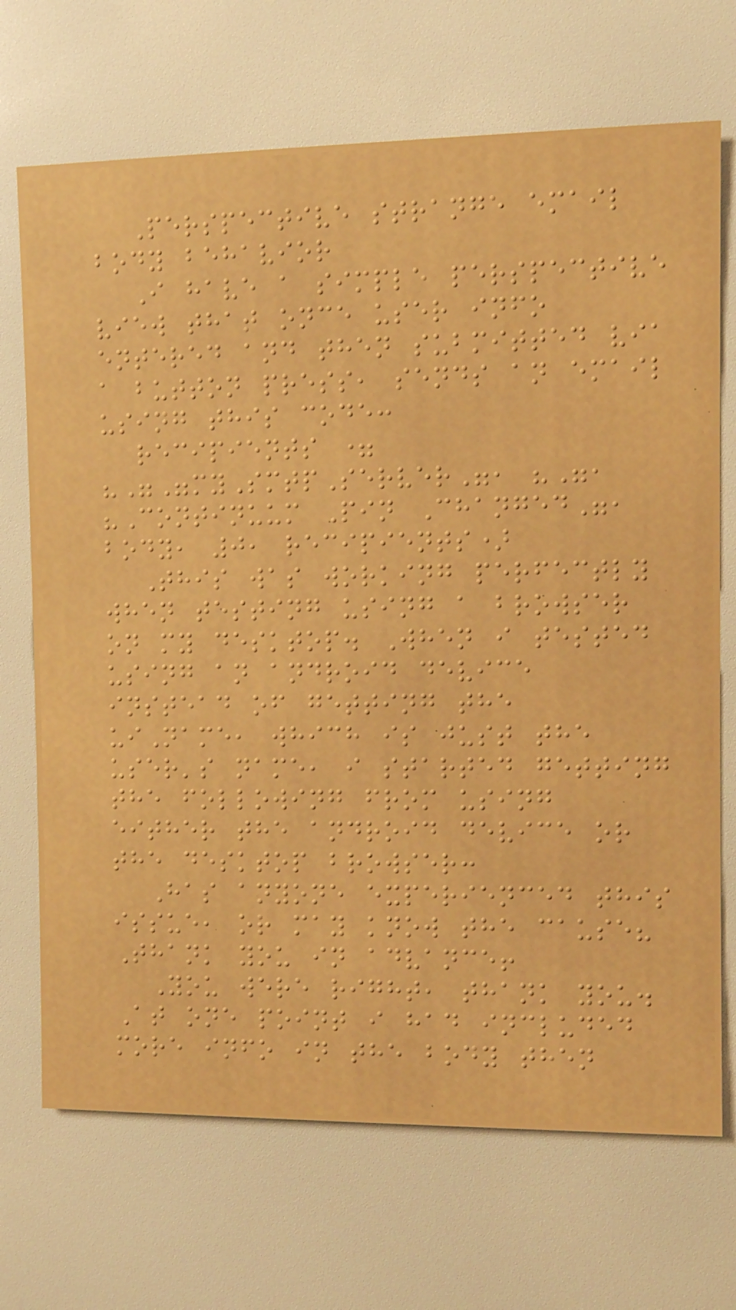Perspective strange email
body behavior
I have a simple perspective
view that once user info
entered and then submitted via
a button press, sends an email
using this code:
recipients =
"""mySmtpServer", "",
"Continuum Pin Changed",
body, 0, recipients)
This was working perfectly
when testing using a browser
on my desktop. When i tested
using an android device
instead of getting the
uiName, which is just the
user's name, i started getting
the following from using
either the android device or
the desktop browser:
Has anyone experienced this
issue, or may know the cause?
Thank you in advance!
You were right, thank you.
At one point i had included
more info in the body then
